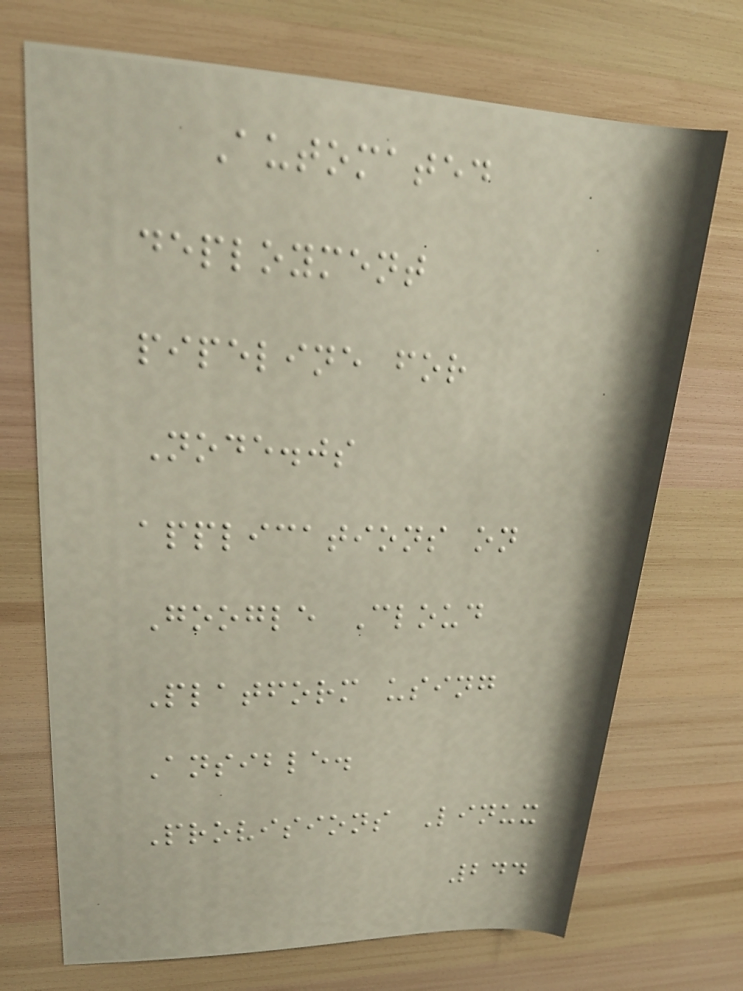Automated
deployment
pipeline for
Node.js
applications on
Google Cloud
Platform using
Ansible.
Provisions Linux
244
